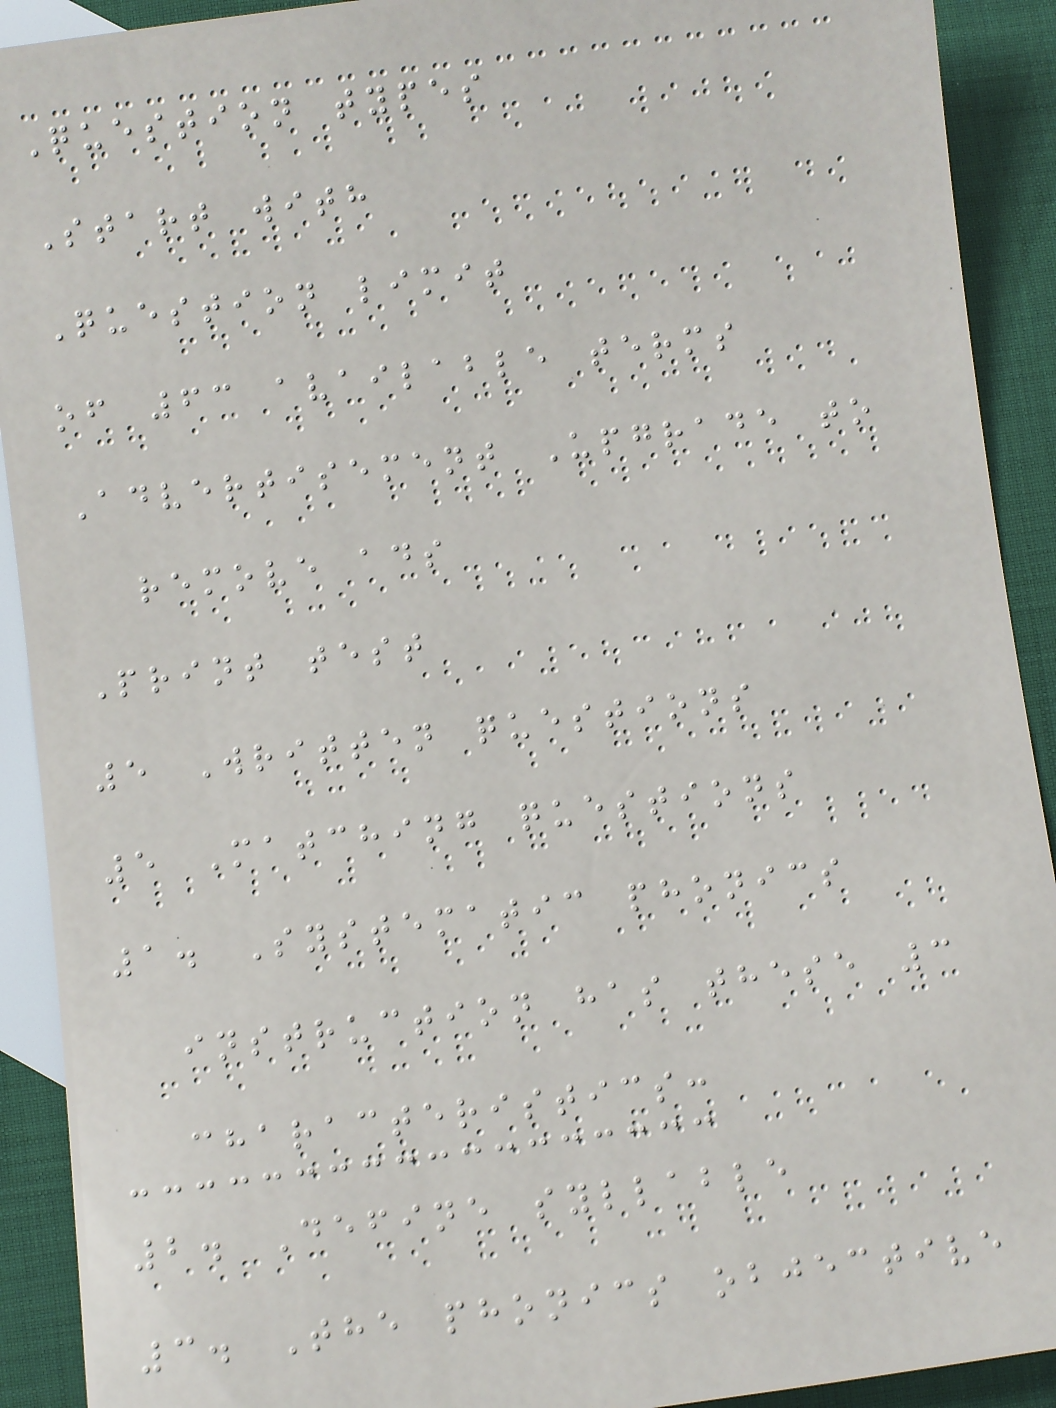Question types
Start with
Question limit
of 63 available terms
Advertisement Upgrade to
remove ads
Print test
5 Written questions
5 Matching questions
1. Systematic phonics
instruction has these 3
characteristics:
2. Define syllable
3. The phonics objective
